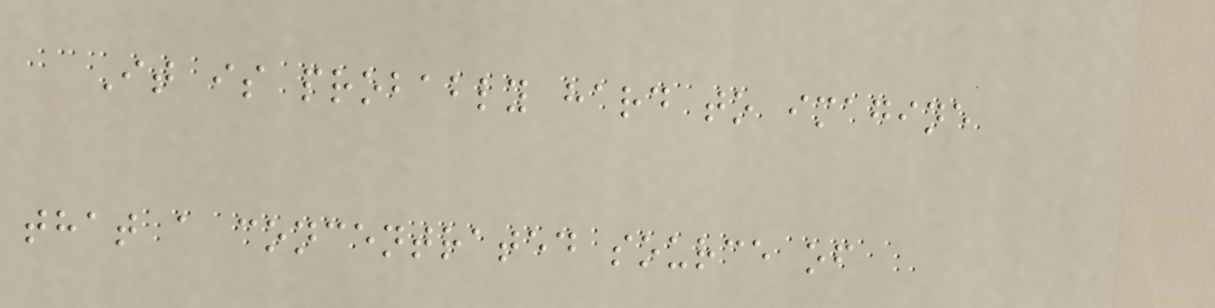It is probably hard to imagine
that a concentrated source of
